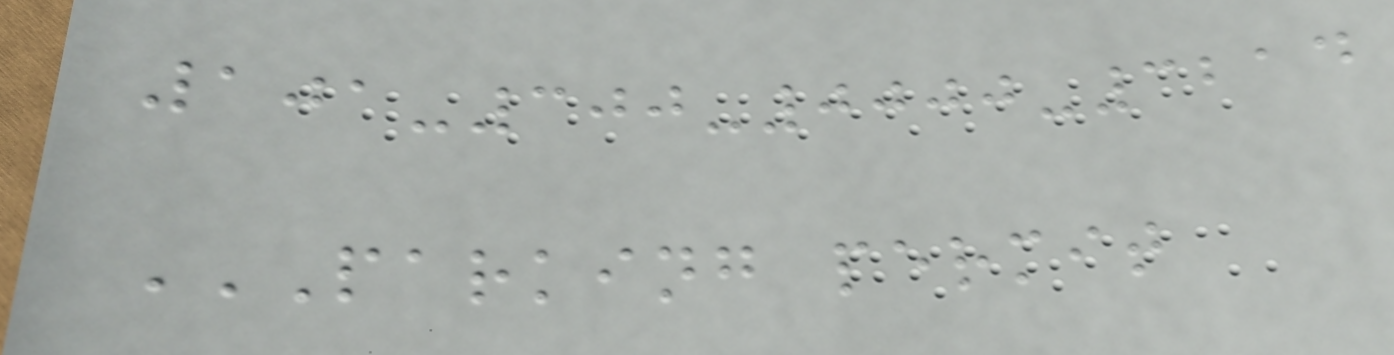101-300-0000-3214
PARKING PERMIT
